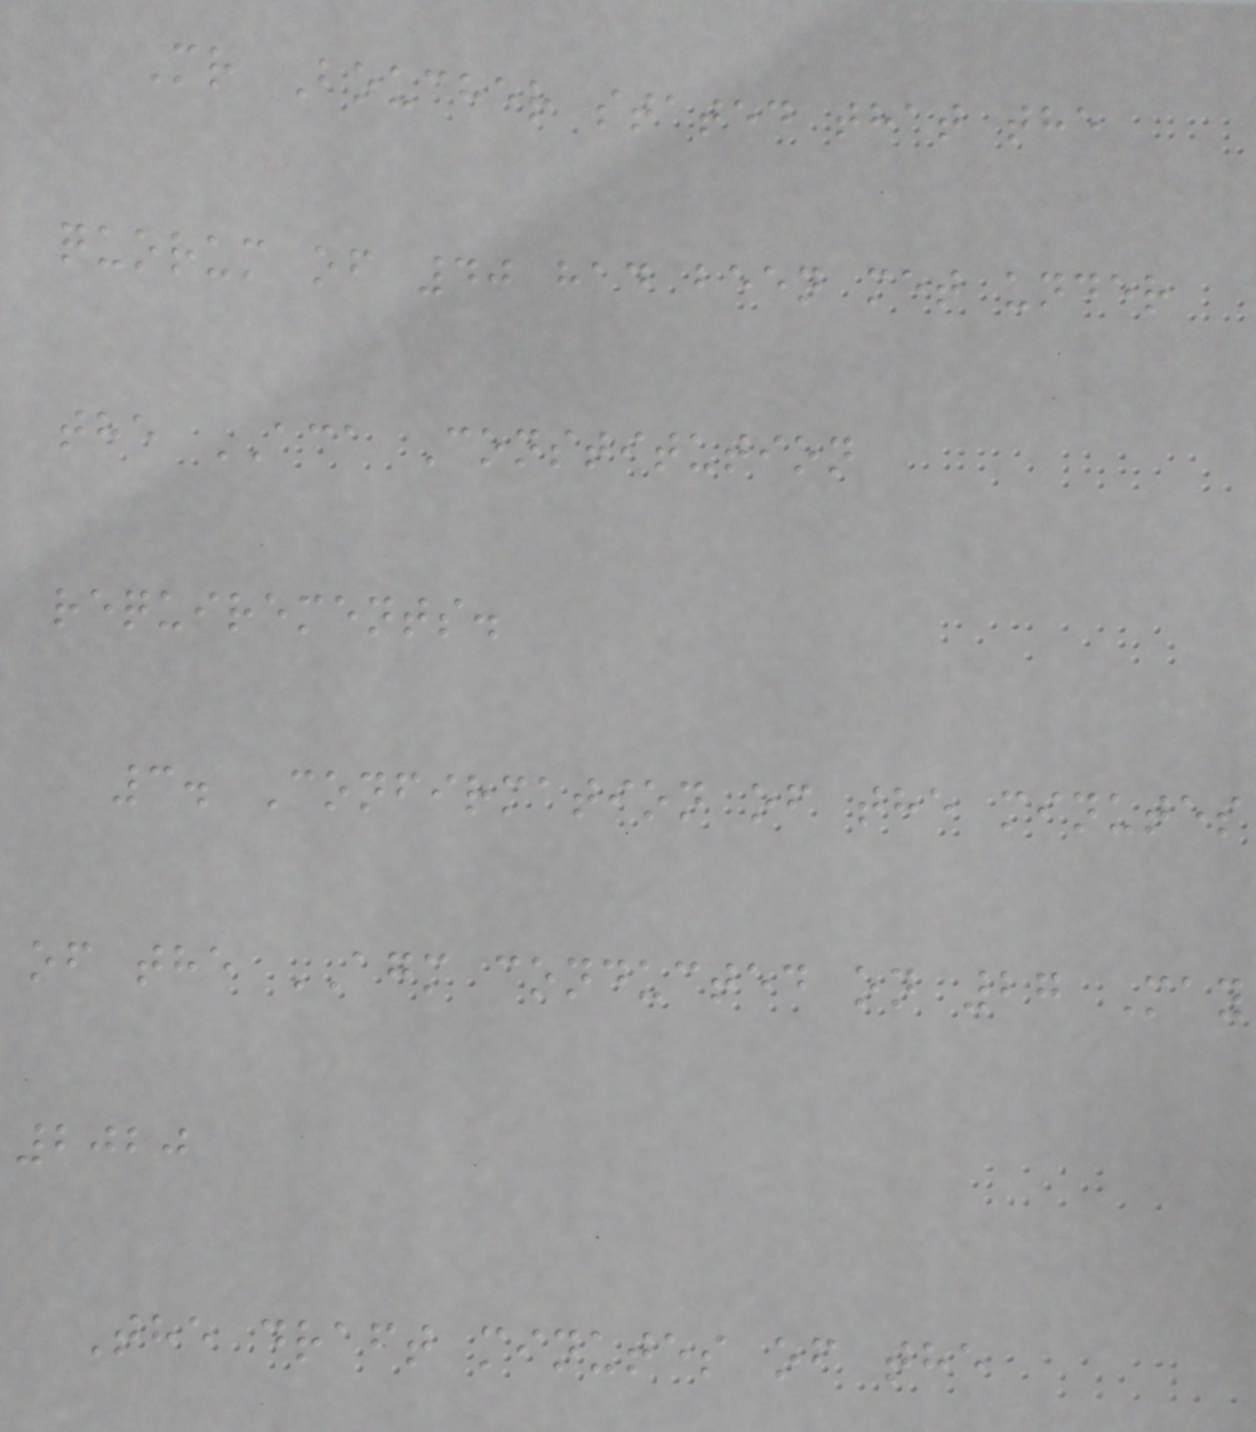Mr Boucher stated that the
quorum of 40 had been met under
the ACA Constitution
requirements.
3. Confirmation of the minutes
of the AGM conducted on 27 May
2020
The draft minutes of the
